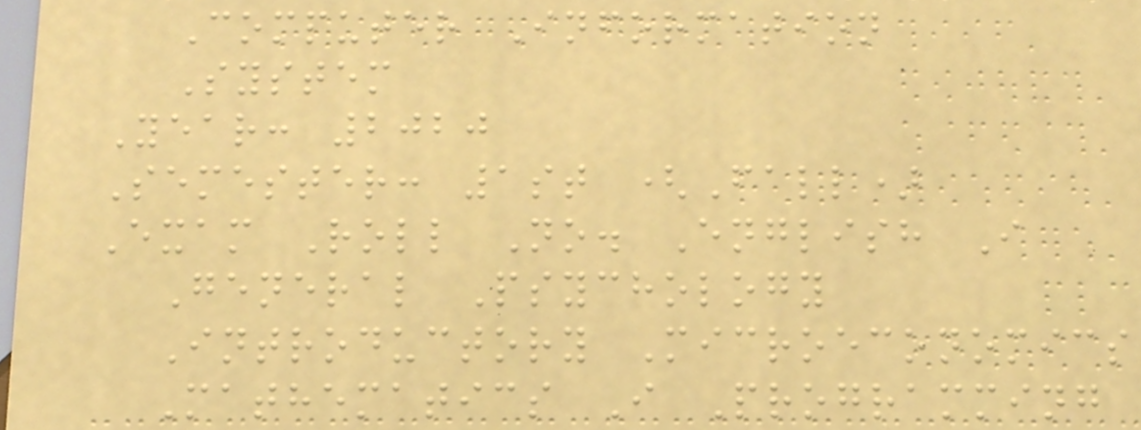Computer Information
System
Year: 2020
Semester: 1st (Fall)
Exam Roll No. English I
General Psychology
Introductory Microeconomics
Mathematics I Programming
